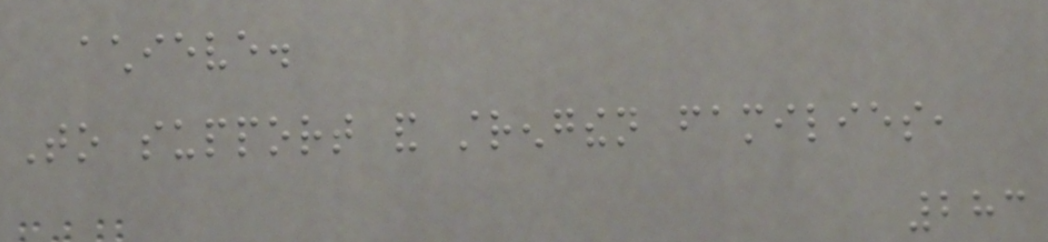achieve.
To support and strengthen families,
283
